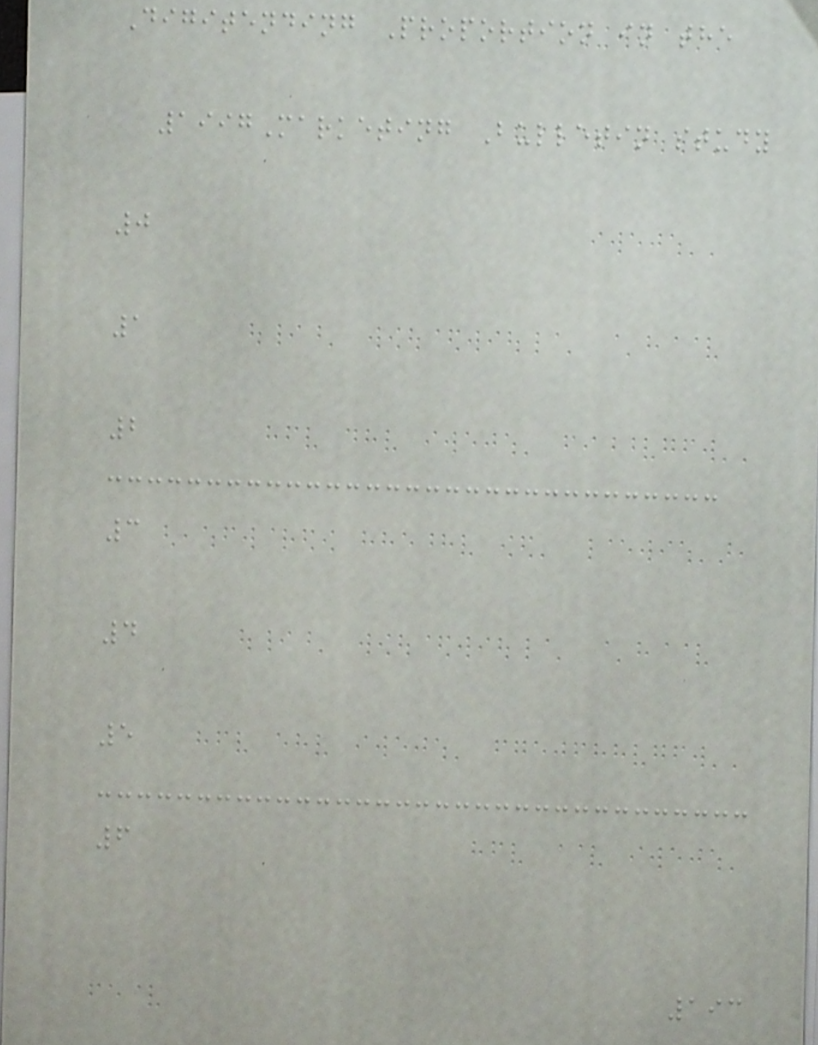Digitending Proportion in the
1997Marketing Bulletin study
0
1
2
3
4
5
6
193
